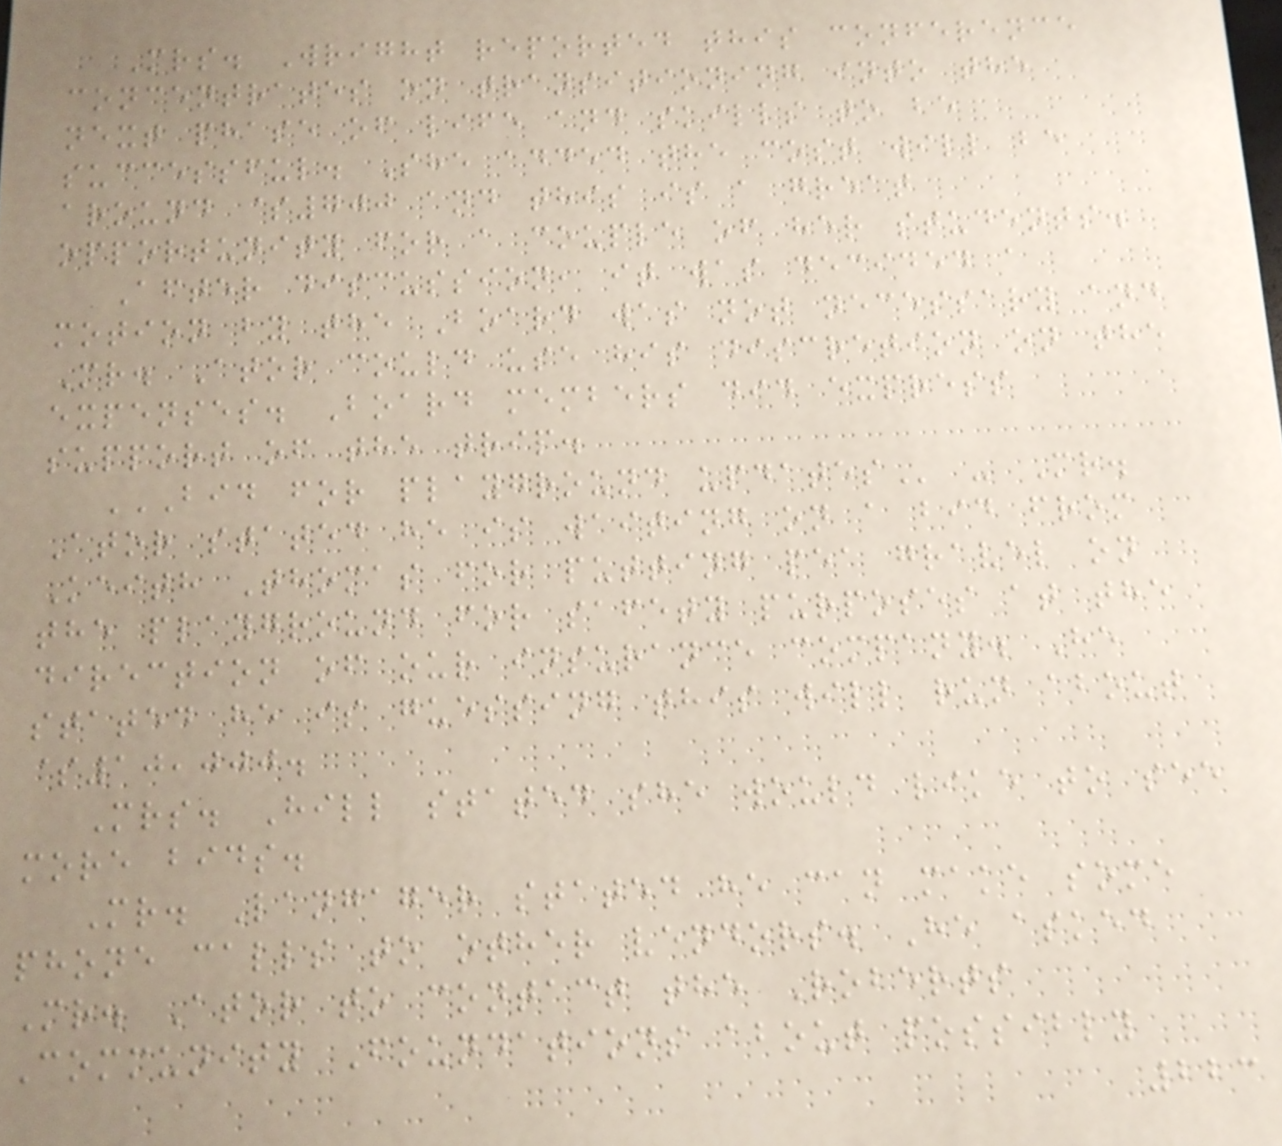Mrs. Wright reported this conference
concentrates on transitioning into the
next phase of life and skills to be
successful. She added the cost will be
around $700 and this is a great
opportunity for a couple of her students.
After discussion, it was decided a
motion by the Board was not necessary and
Mr. Ator could use his discretion on the
expenses. Board members did express
support of the trip.
BID FOR PLAYGROUND UPDATES - Mr.
Ator stated he is waiting on a bid from
Keith Thomas for putting pea gravel on
the playground for safety purposes at the
direction of our insurance company. He
stated he is guessing this will run about
$10,000.
Mrs. Hill stated she would like to see
more bids.
Mr. Langager stated he can make some
phone calls to other vendors. He asked
Mr. Ator to contact the Roberts
Community Foundations about possibly
223
